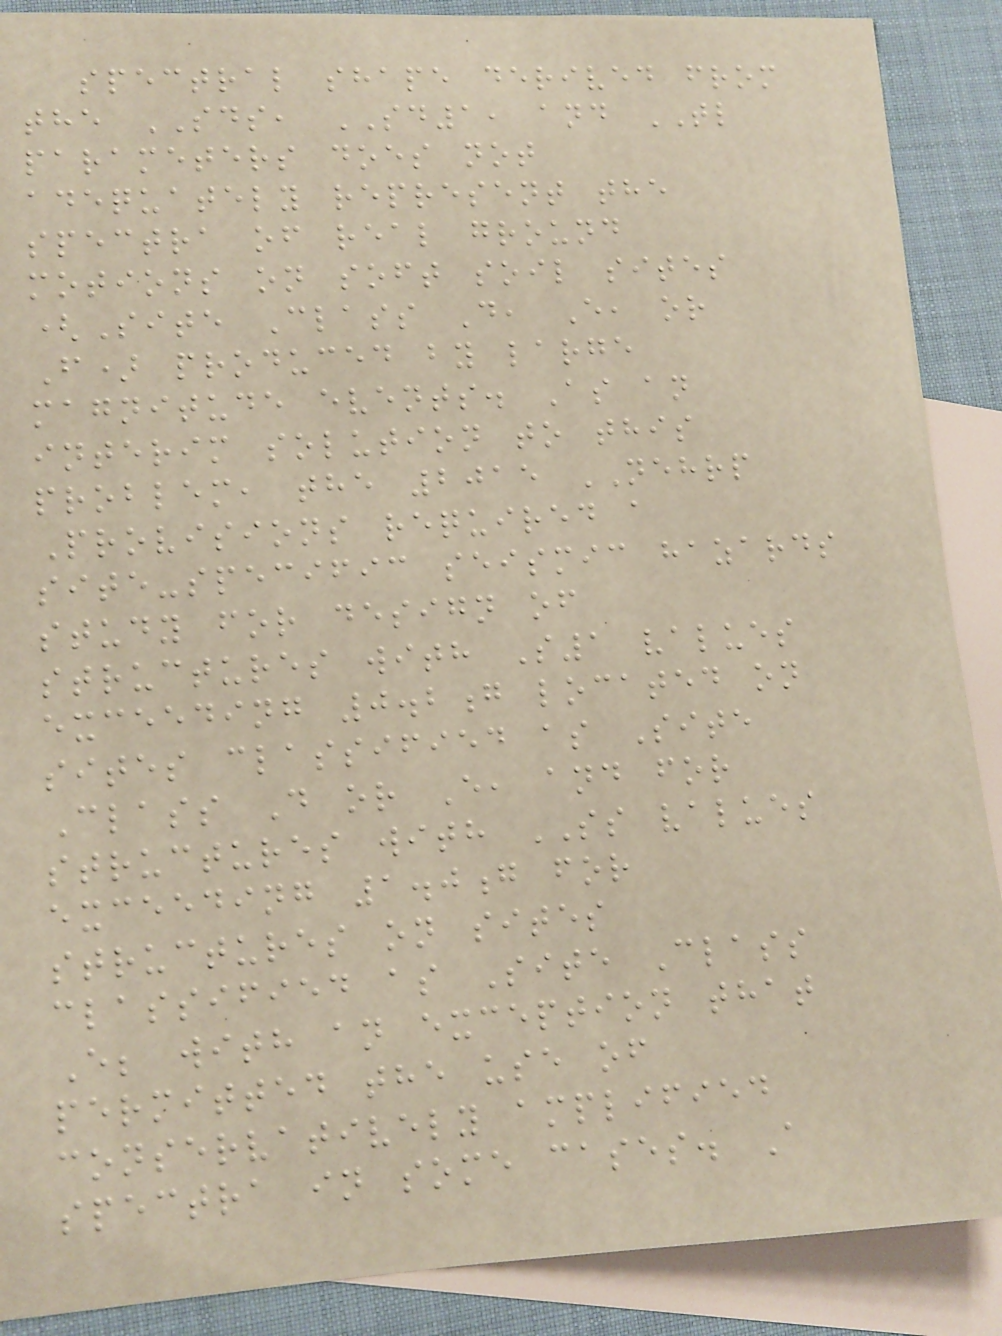spectral shape derived from
the SDS, SD1, and TL
parameters does not
adequately represent the
spectra of real ground
motions on soft soil sites
(Site Class D, E, or
F) produced by large
magnitude events. As an
interim solution to this
problem, the 2015 NEHRP
Provisions required a
site-specific seismic hazards
study for design of
structures with S1 values
exceeding 0.2g located on
sites classified as Site
Class D or E, and for
structures with SS values
exceeding 1.0g for
structures on sites
classified as Site Class
E; with an exception that
permitted the use of
conservatively amplified
spectra in some cases. A
